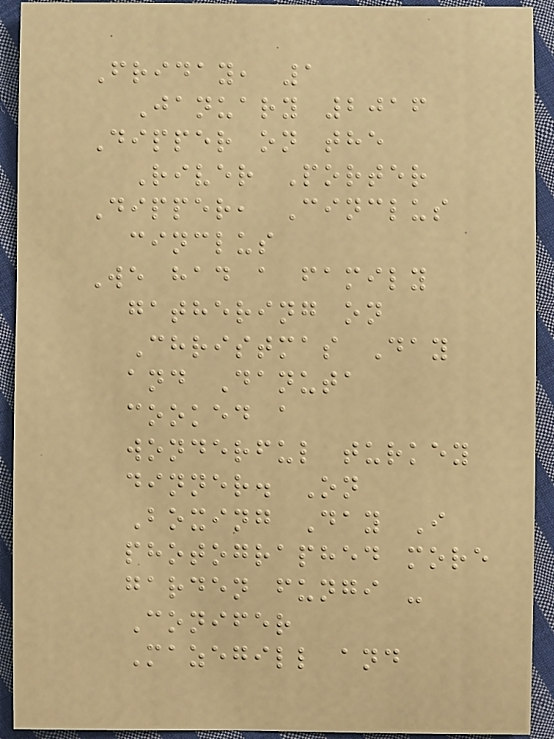Friday, 1
January 2016
Dipper on the
River Porter
Dipper, Cinclus
cinclus
We had a family
gathering on
Christmas Day
and Danuta
cooked a
wonderful turkey
dinner. On
Boxing Day I
photographed more
garden fungi -
Conifer
Mazegill and
